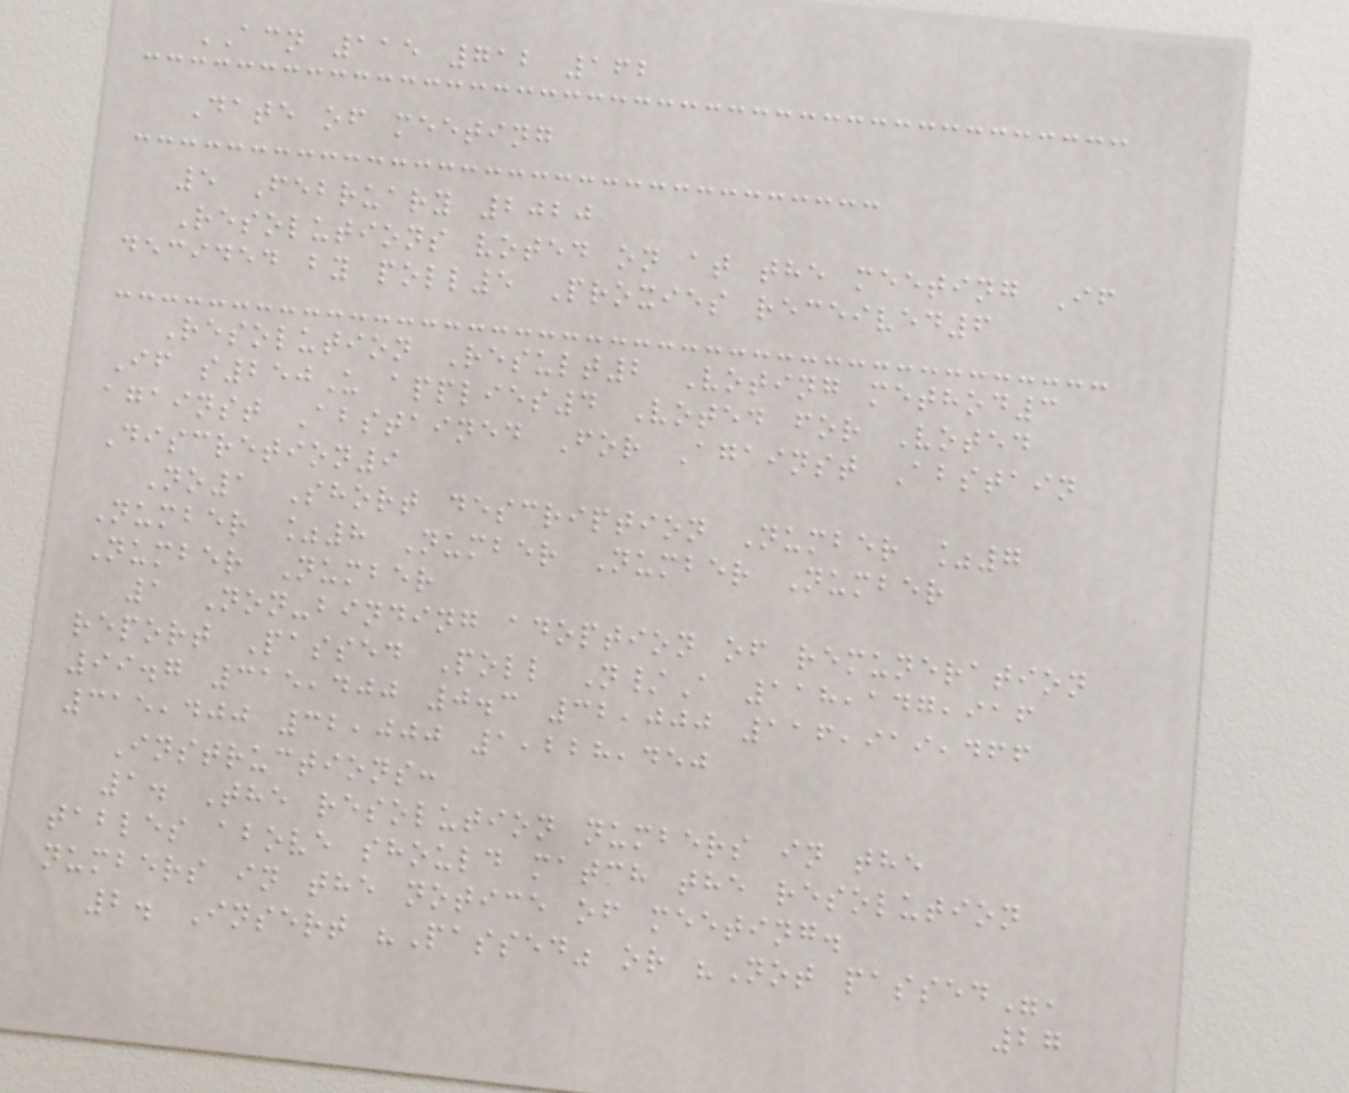ACN 115 712 162
Date of meeting
5 February 2020
Resolutions voted on at the meeting If
decided by poll5 Proxies received6
Resolution Result2 Voting method3
If s250U applies4 Voted for Voted
against Abstained For Against Abstain
Discretion9
No1 Short description Number %7
Number %8 Number Number Number
Number Number
1 Non-binding adoption of remuneration
report Passed Poll N/A 118,147,916
99.7 315,400 0.3 32,000 116,919,466
315,400 32,000 1,228,450
Instructions:
1. The resolution numbers in the
tables above should match the resolution
numbers in the notice of meeting.
2. Insert "Passed" or "Not passed",
27
